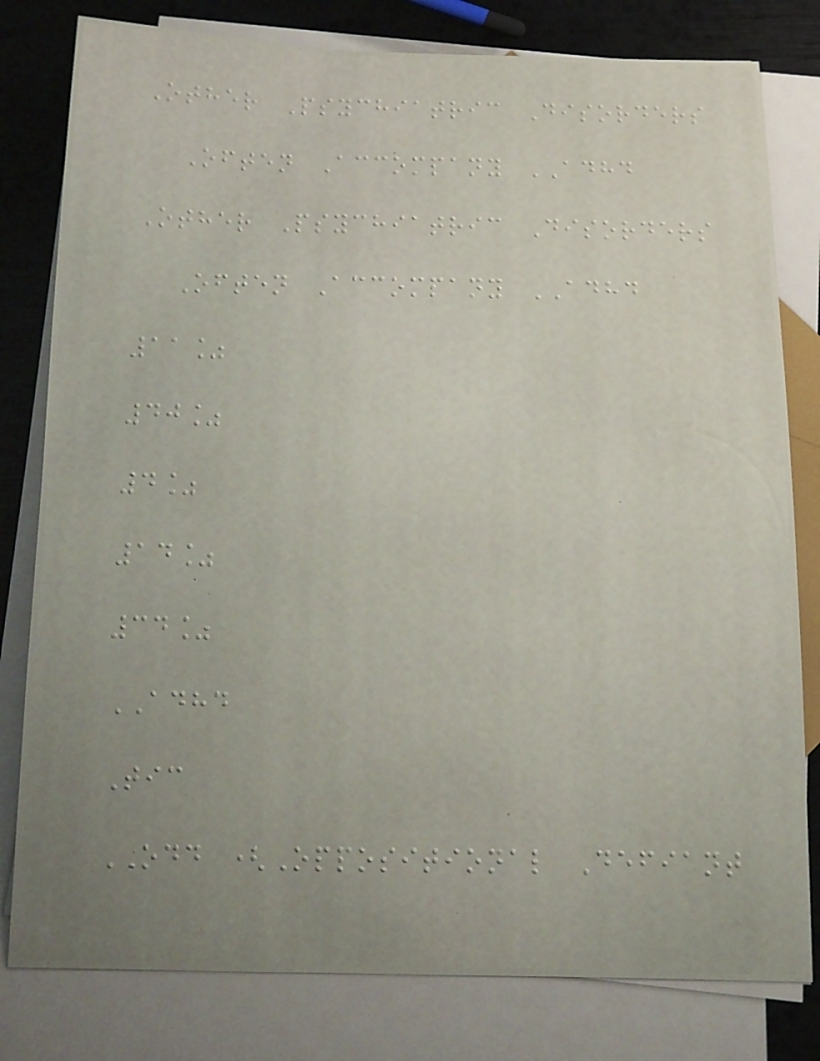Other Psychiatric Disorders
Often Accompany ADHD
Other Psychiatric Disorders
Often Accompany ADHD
11%
40%
4%
14%
34%
ADHD
Tic
ODD (Oppositional Defiant
